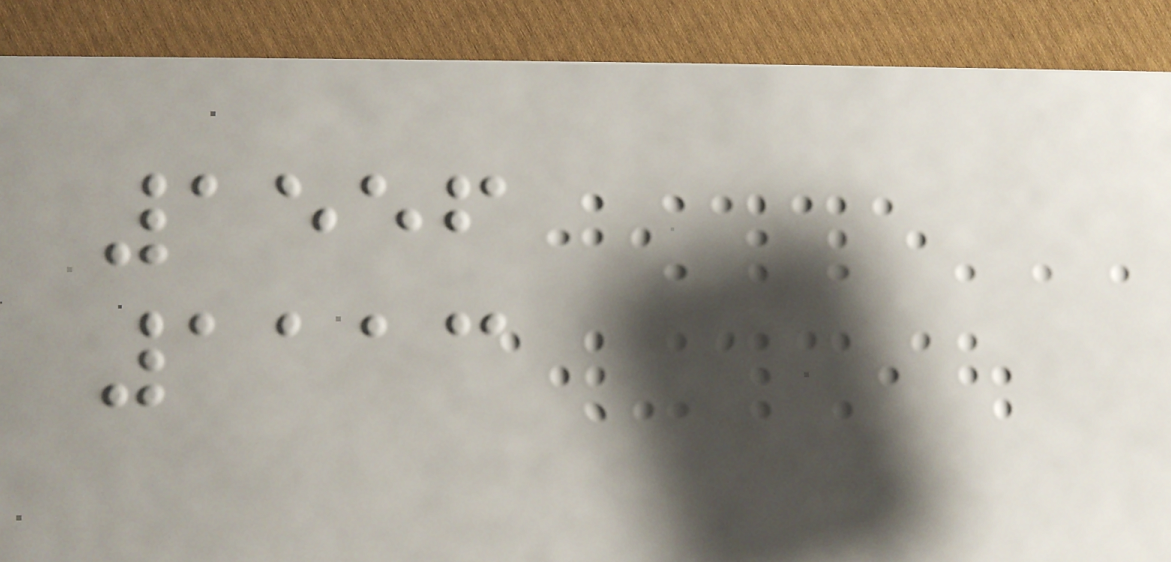1556
1113
